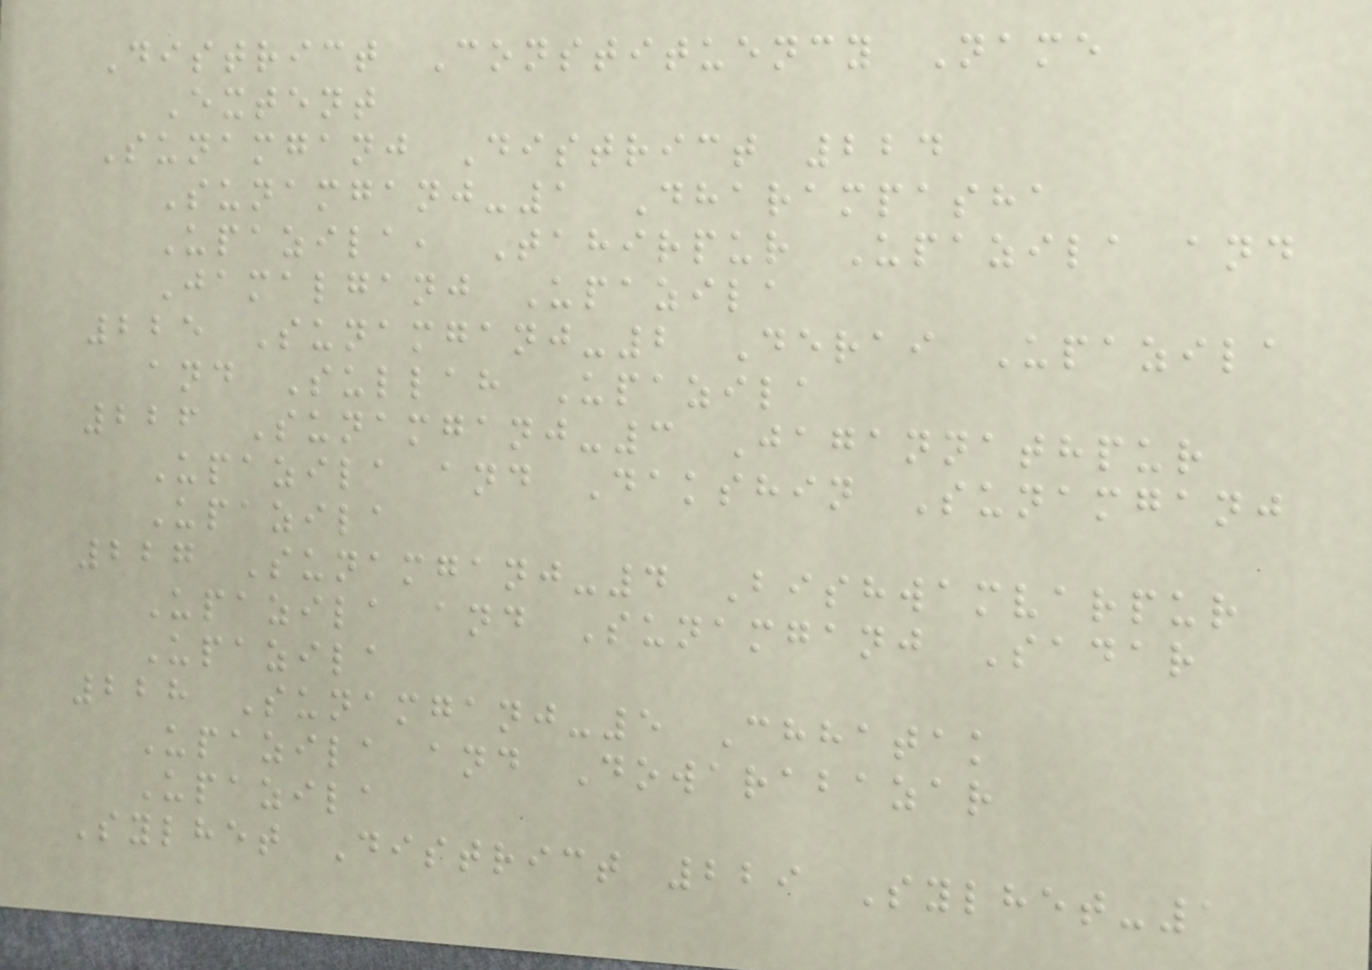District Constituency Name
Extent
Sunamganj District 224
Sunamganj-1 Dharampasha
Upazila, Tahirpur Upazila and
Jamalganj Upazila
225 Sunamganj-2 Derai Upazila
and Sullah Upazila
226 Sunamganj-3 Jagannathpur
Upazila and Dakshin Sunamganj
Upazila
227 Sunamganj-4 Bishwamvarpur
Upazila and Sunamganj Sadar
Upazila
228 Sunamganj-5 Chhatak
Upazila and Dowarabazar
Upazila
Sylhet District 229 Sylhet-1
